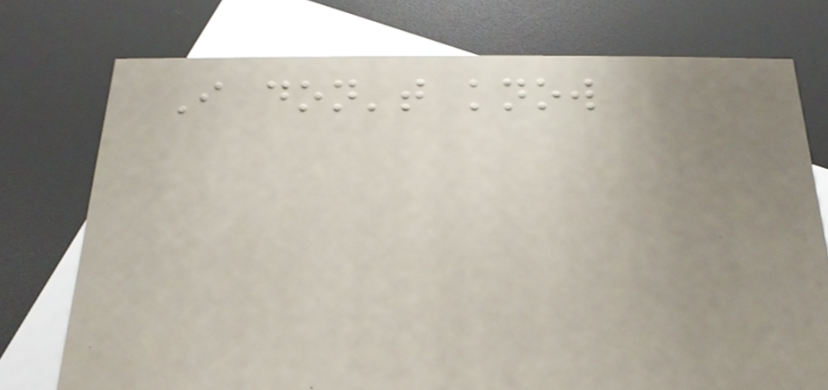I don't know
